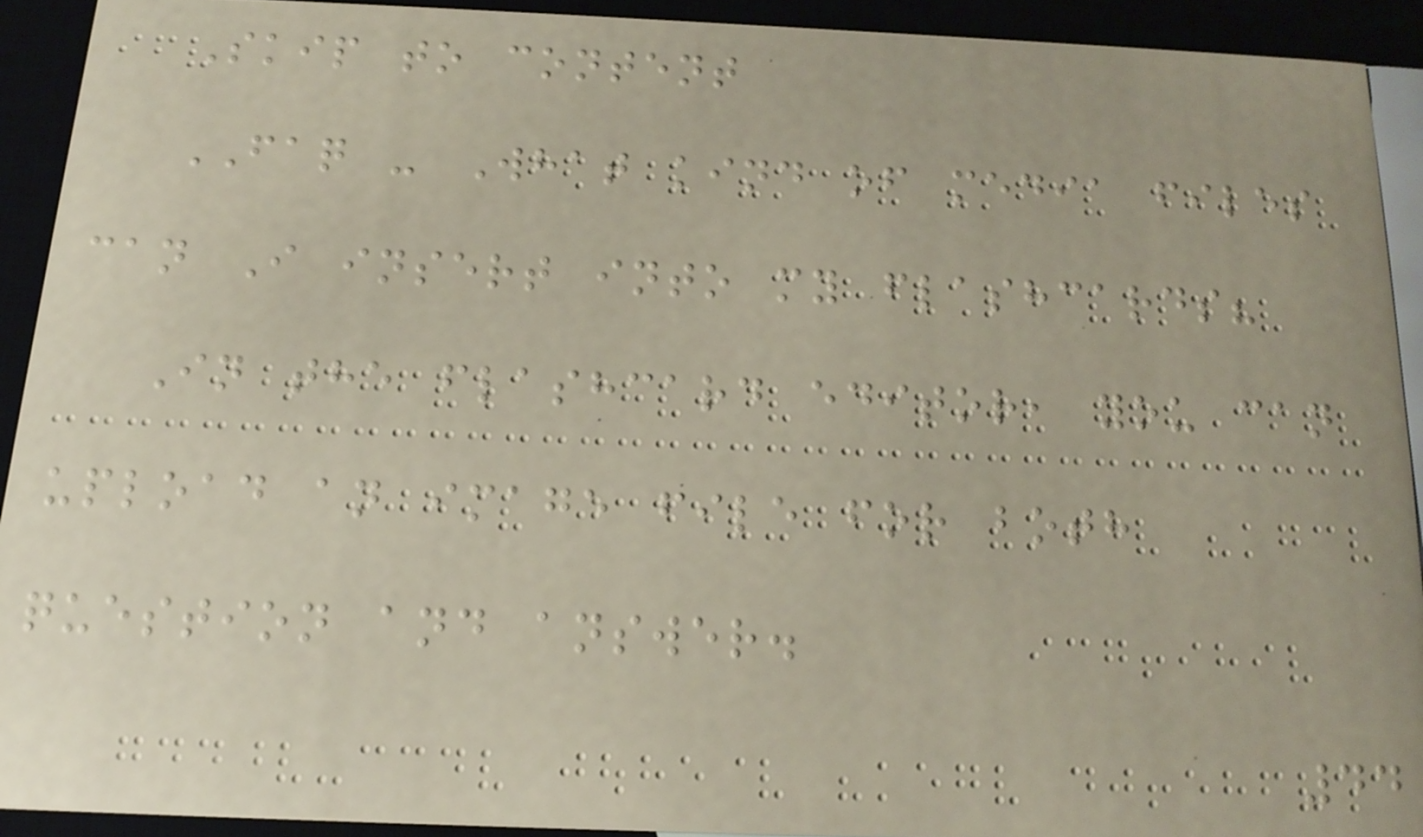Skip to content
FAQ - What kind of media files
can I insert into my flashcards?
In the flashcard editor, you can
upload an image file for both
question and answer.
44
